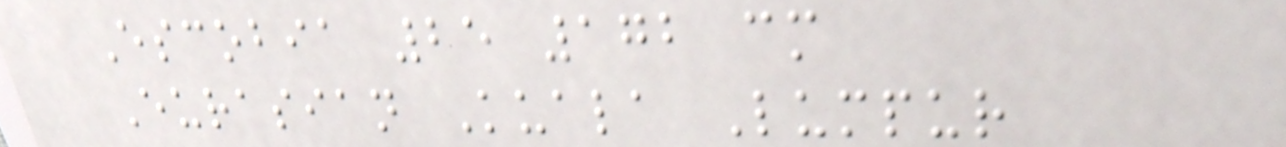Escobia 25 172 cm
Eurasian Kuala Lumpur
